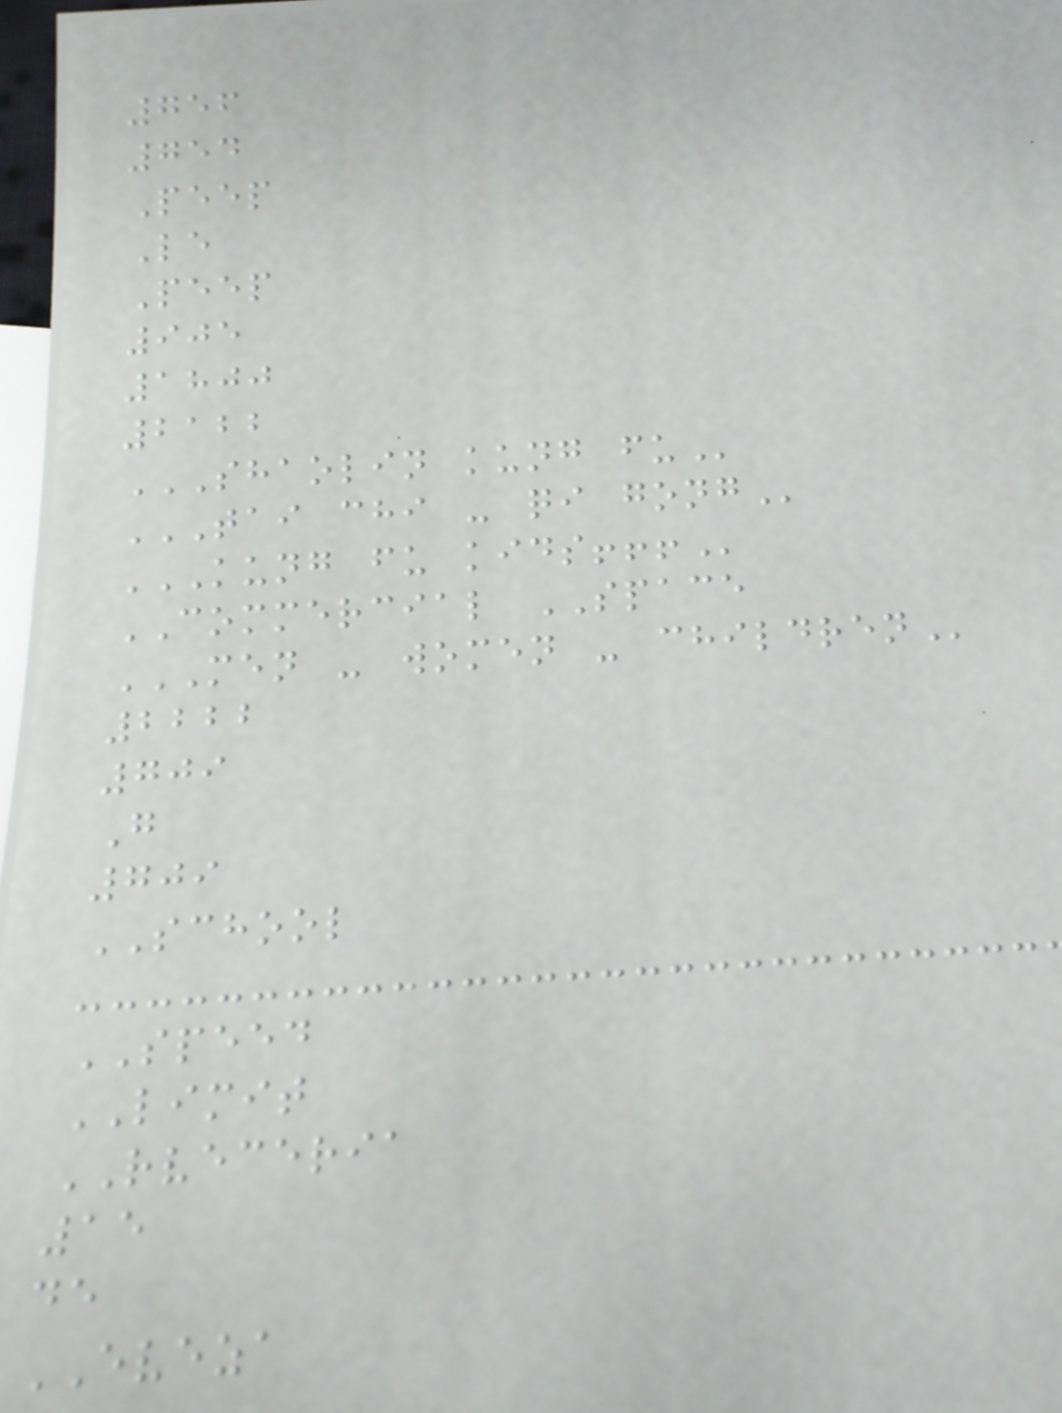756
754
Peep
Le
Peep
905
1800
2122
SHAOLIN KUNG FU
TAI CHI - QI GONG
KUNG FU KIDS!!!
COMMERCIAL SPACE
MEN - WOMEN - CHILDREN
2222
709
G
709
SCHOOL
SPEED
LIMIT
RVECERIA
15
de
EVEZA
